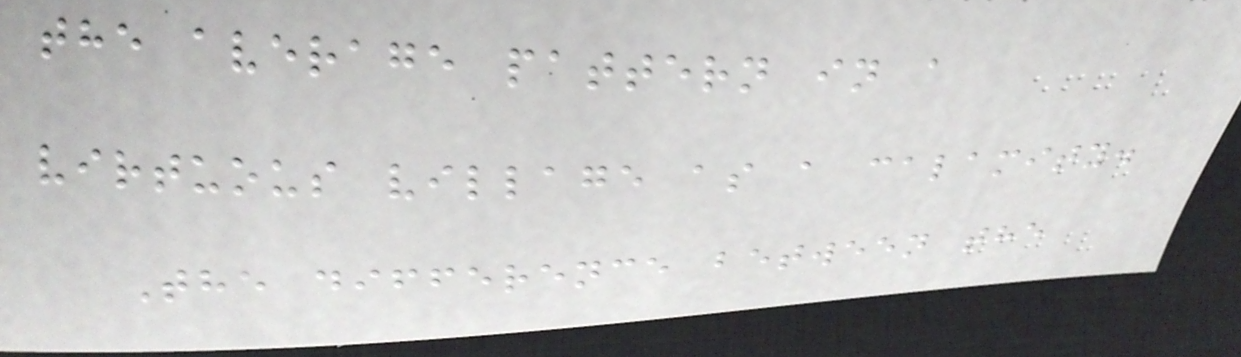the average pattern in a
virtuous village as a calamity.
The difference between the
